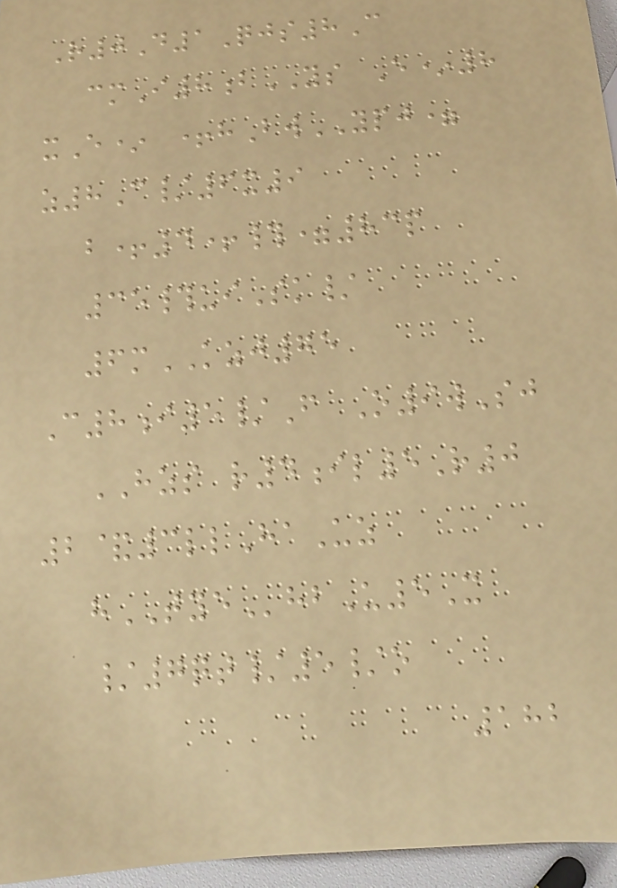R0D1Qjs8C
cmI8bYS E*8
xE* +hBwYPJ=
z8C/6x9
b+4+#=83p
35#uiSk/
6mKZJ75
C8i5/F O9wSj
HZS r4il5R0
2&3llHaUz
hTYEhbU5X
/7qt/5/o
182
